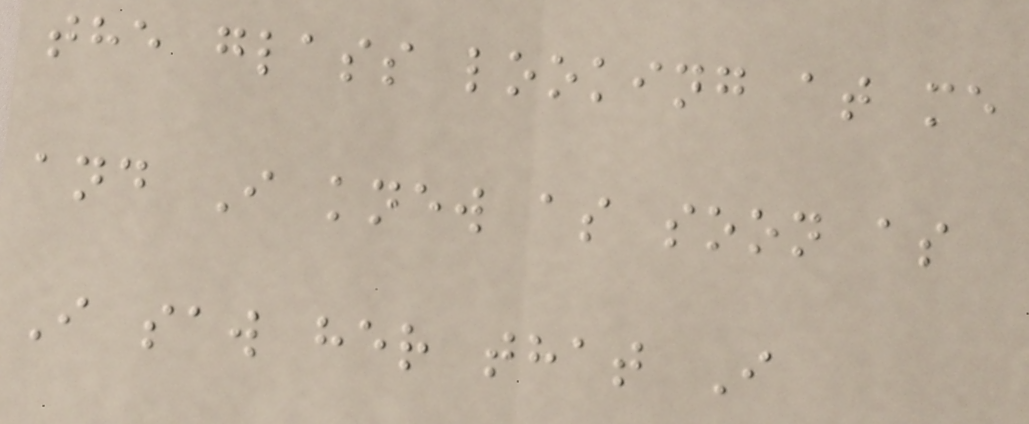the glass looking at me
and I knew as soon as
I saw her that I
